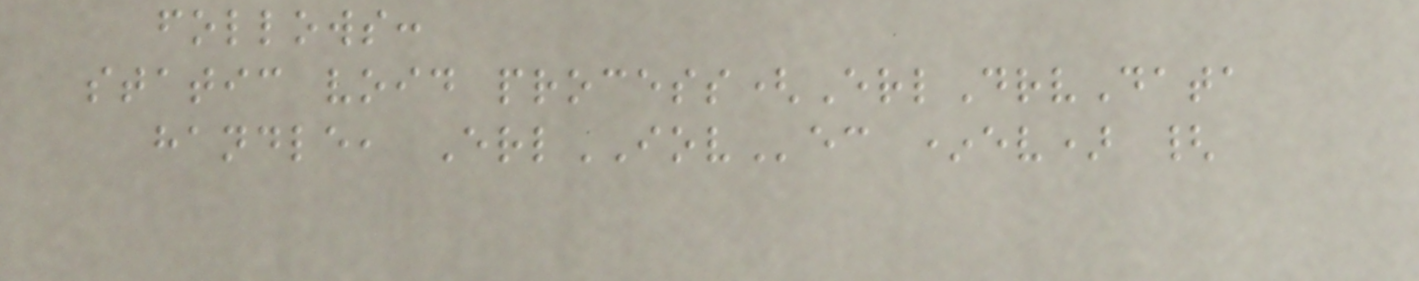follows:
static void process(ErlDrvData
handle, ErlIOVec *ev) {
